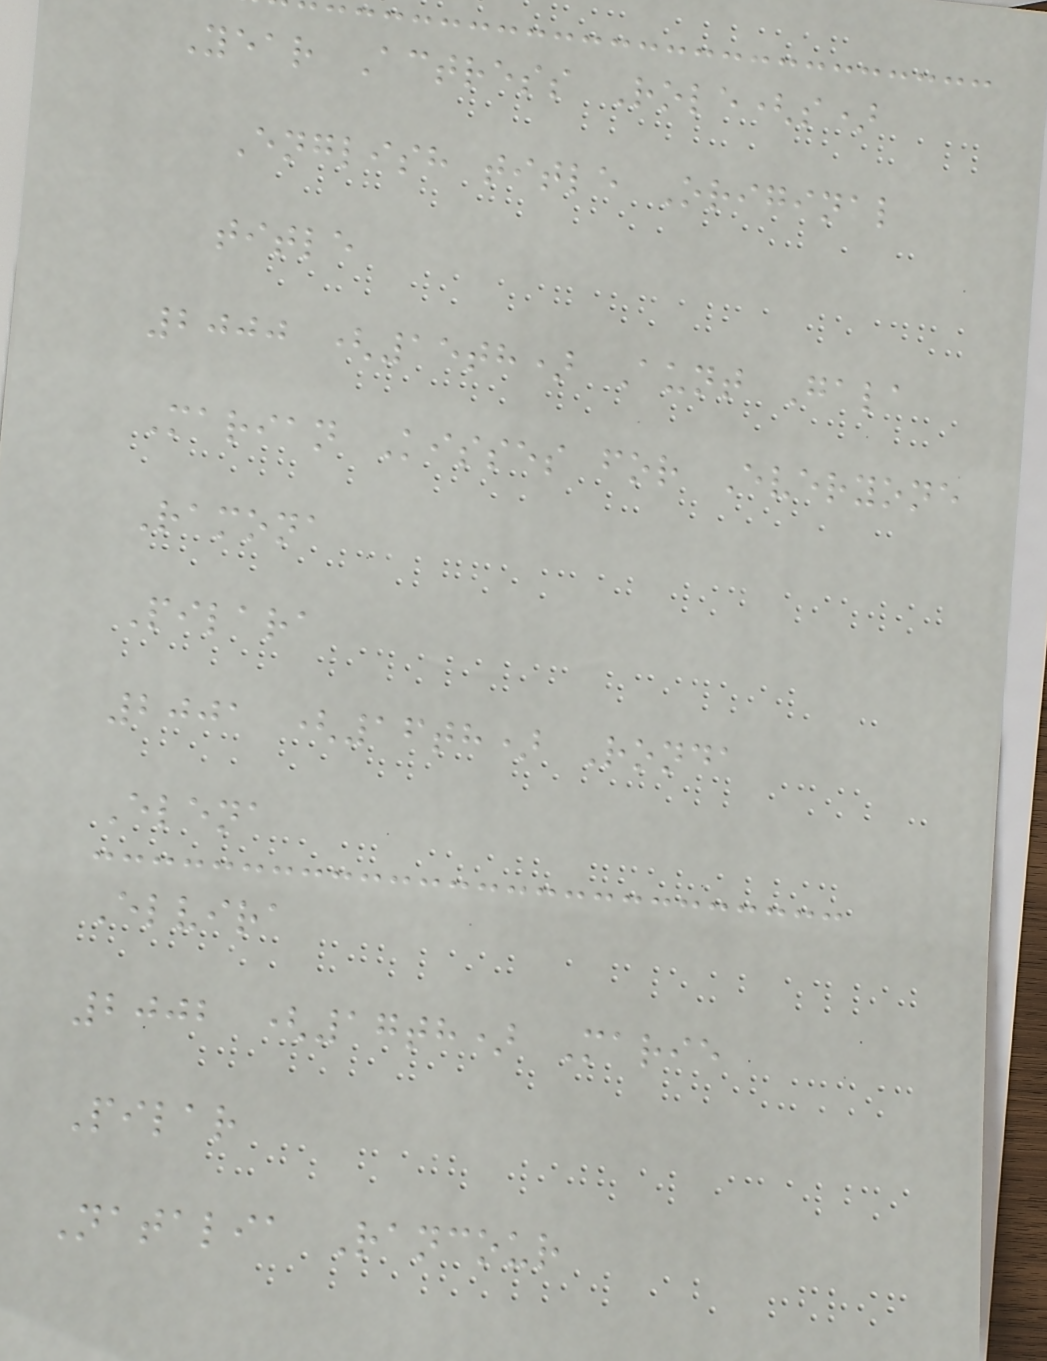Year Actress Role(s)
English title Original
title
2000 (15th) Aunt Gala
Marian Kisses for Everyone
Ramona
Pilara
2001 (16th) Ronda
Elena
Elvira
2002 (17th) Marie
Pilar
Natalia Rancour
